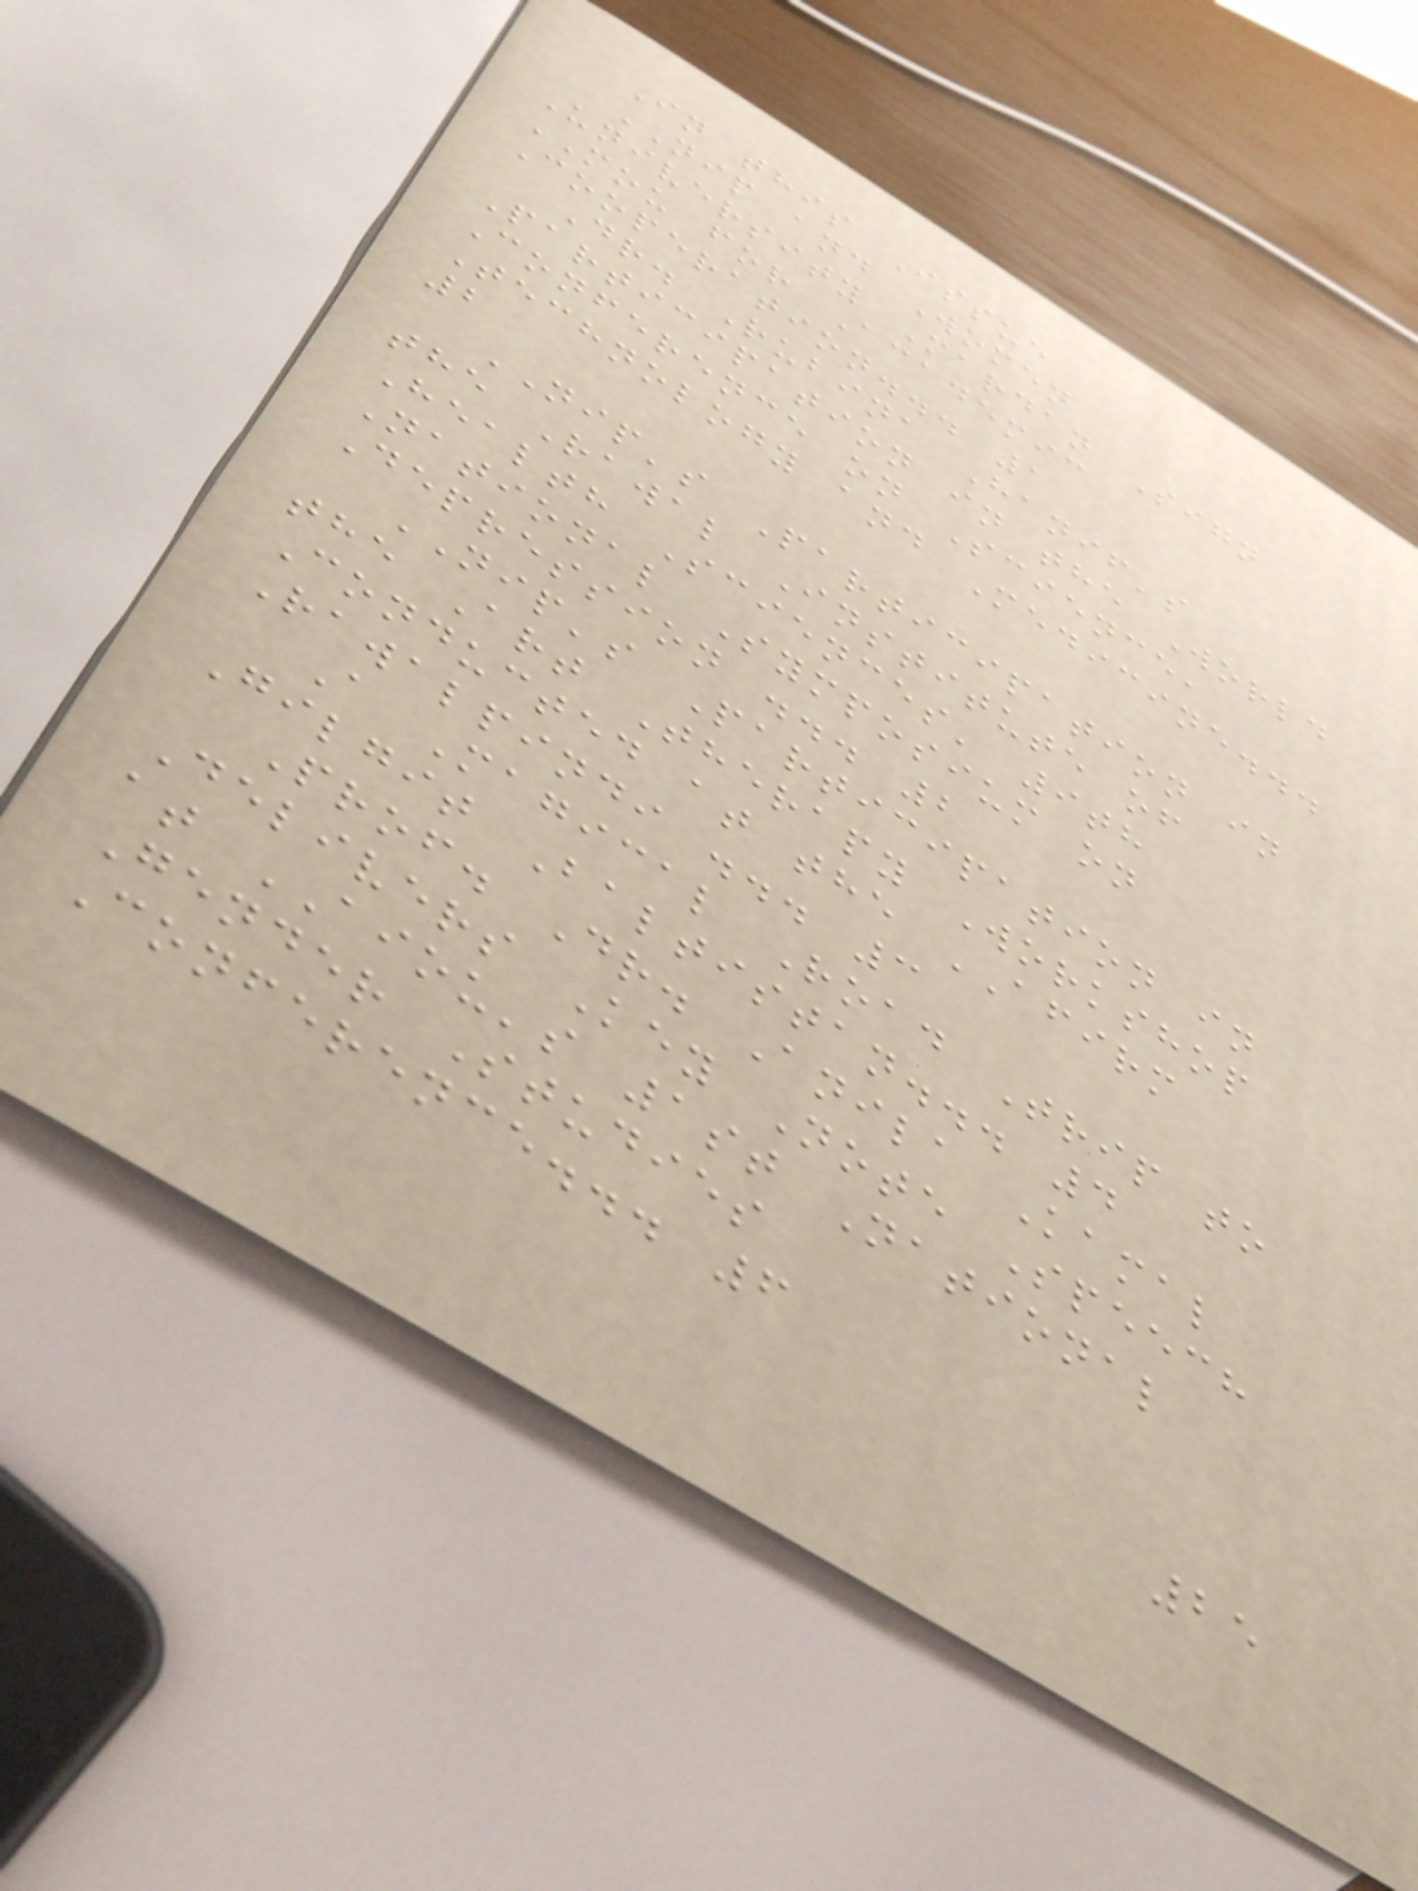In this Issue
NIP and Women
University Mardan Sign
MOU for Academic
Cooperation... 1
Dr. Rubina Hanif's
Participation in the World
Conference on Science,
Technology and Medicine...
2
NIP's Participation in
the Rawal Institute of
Health Sciences' 9th
National Symposium on
Depression ... 2
NIP's Participation in
the Art Therapy Workshop
Conducted at the AFIRM
Rawalpindi ... 3
A Magical Road Trip to
Gilgit Baltistan... 4
Prof. Dr. Anila Kamal
Delivers Key Note Speech
at AIOU's 1st National
Gender Studies
Conference... 6
25
